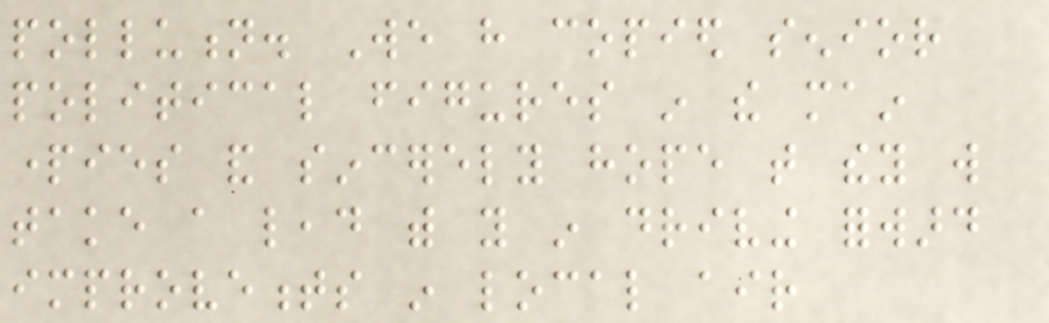pollution. We have copied senior
political figures in the main
parties and sincerely hope that they will
take a lead with you in driving forward
improvements in local air
